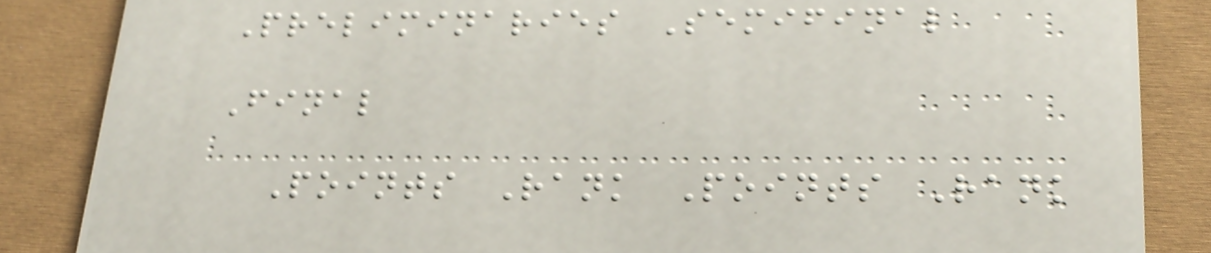Preliminaries Semifinal
Final
Points Rank Points Rank
